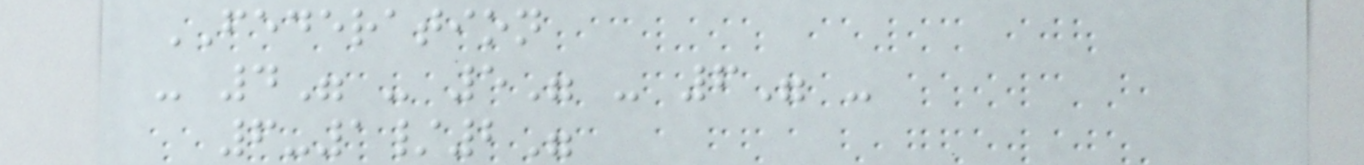FEDERATION
- 4" - 5" - 6" -
6-1/2"
